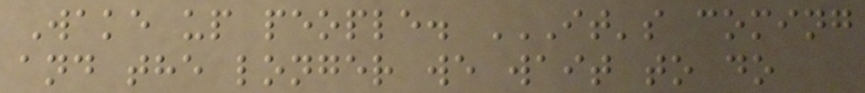Wake up people. IT'S COMING
AND THE LONGER WE WAIT TO DO
